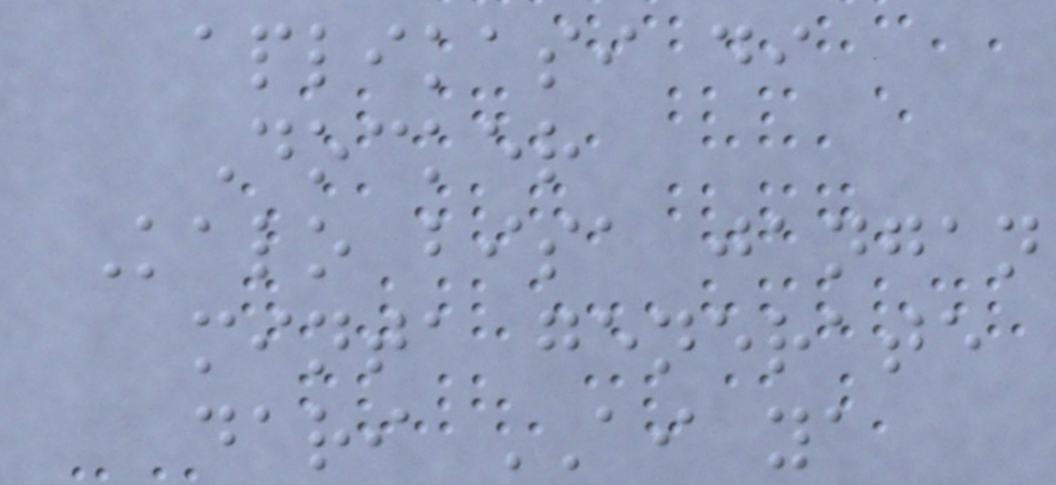aplikasi di
Docker
Kalo bisa jangan
minta generate
dari AI ya
